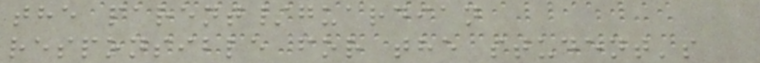the parent/guardian
responsible for the student's
